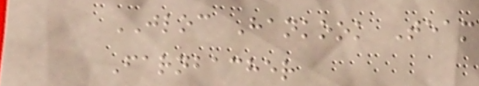JLOC Hankook Team
Farnbacher
